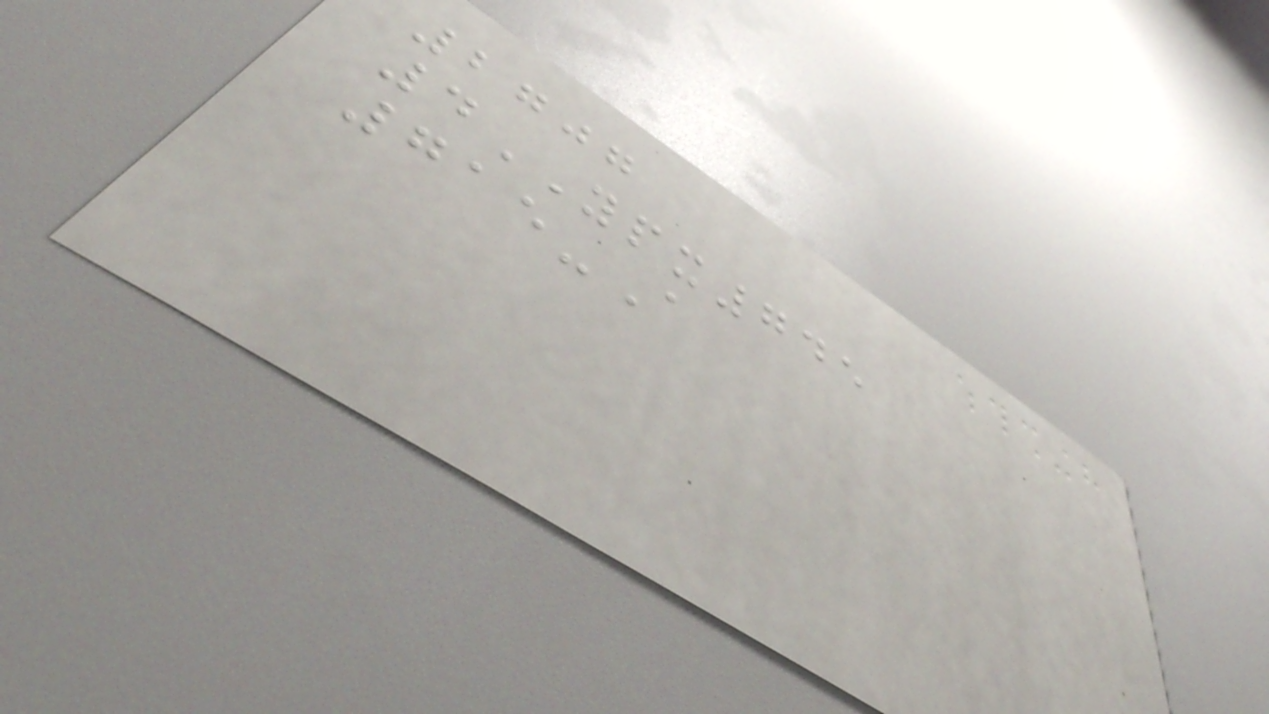2707
4YPX745
715-A
